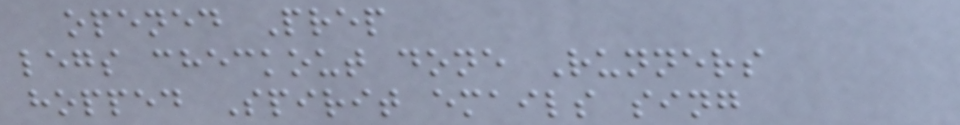opened Prep
legs checkout done Runners
hopped Spirit emails sing
